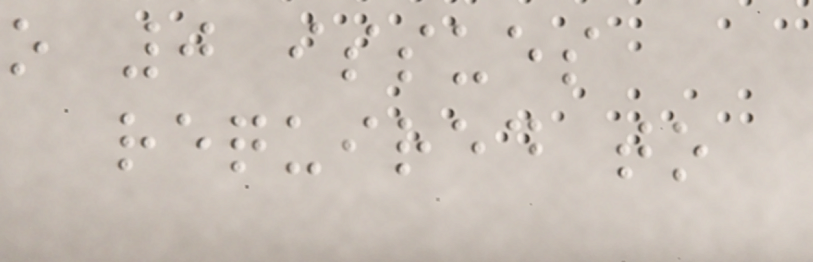o 0 issues
required to
